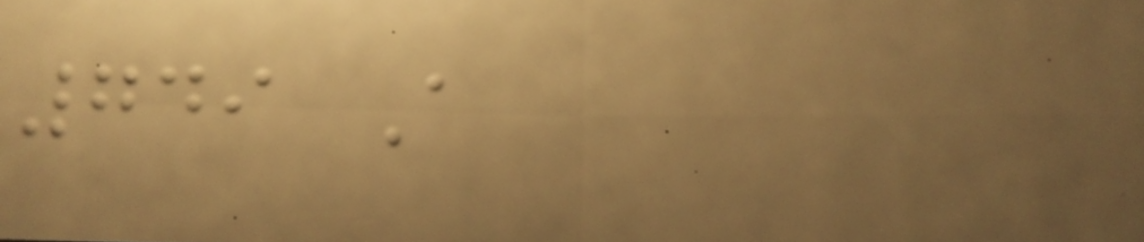749 A
